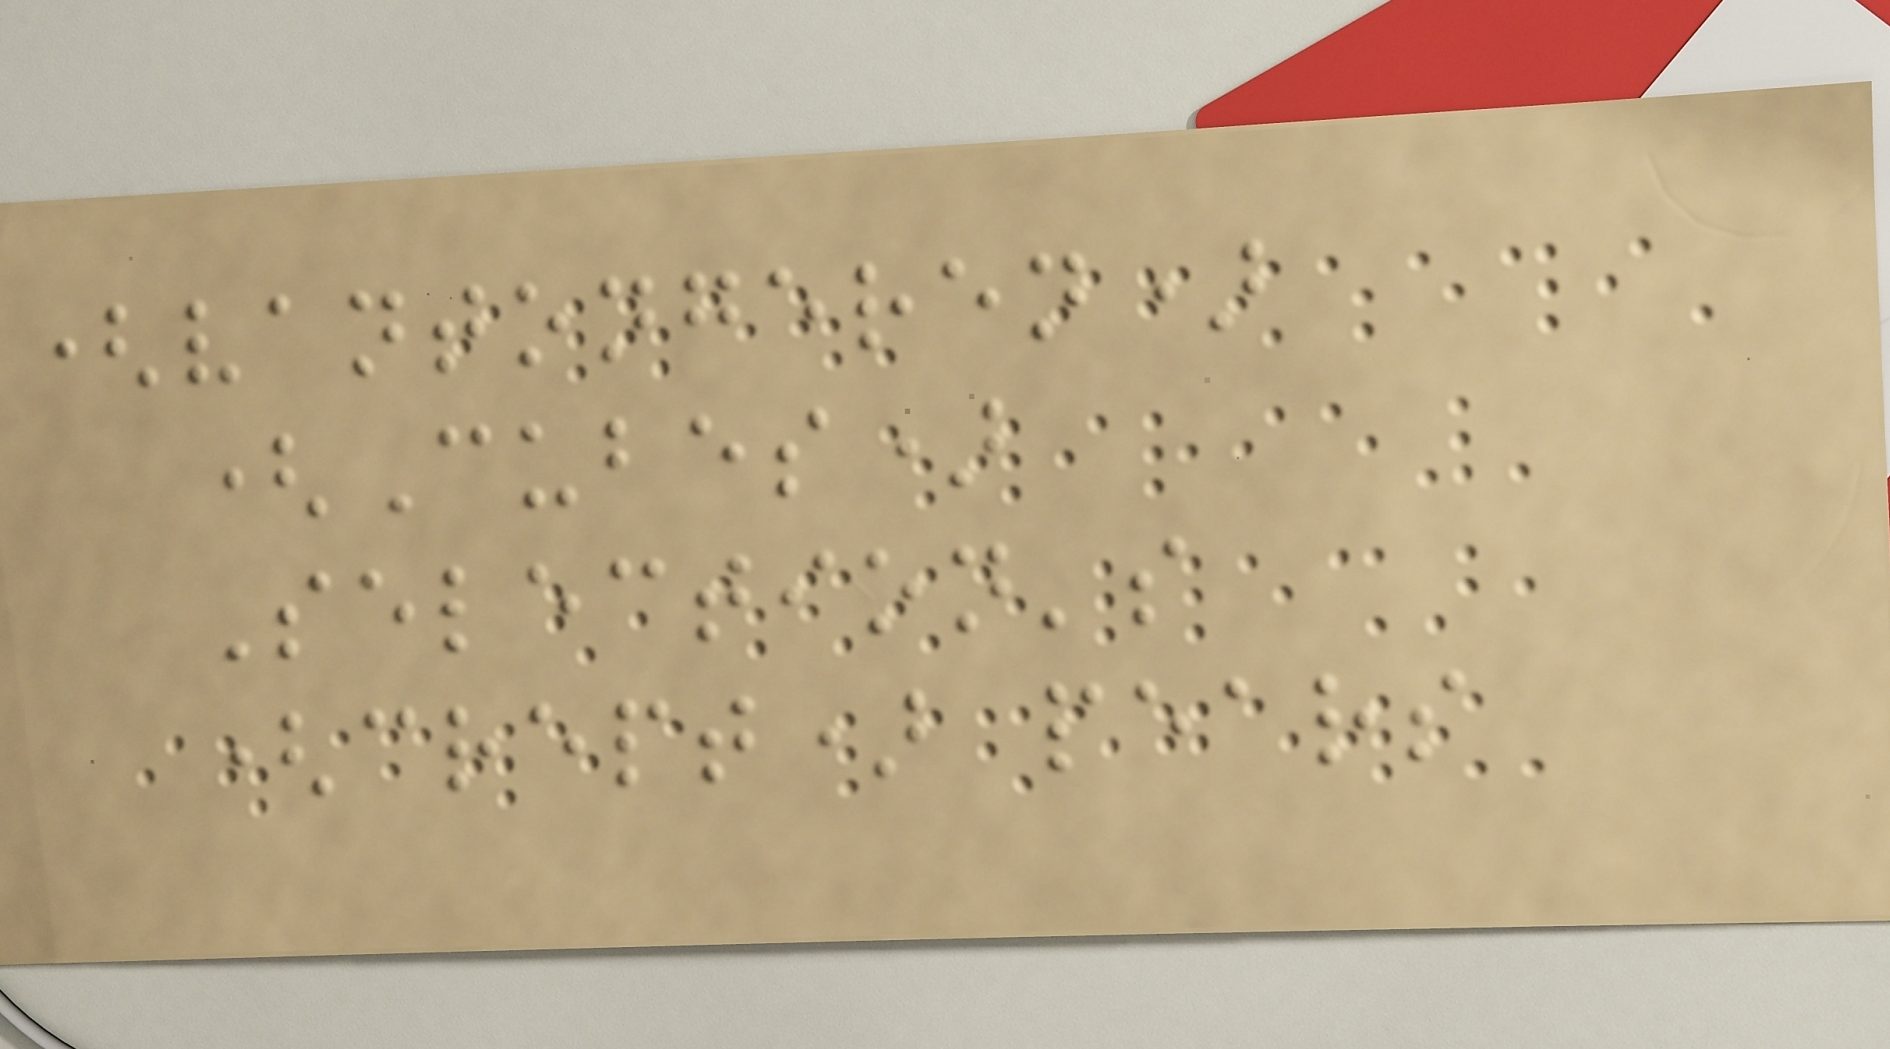(vantongeren)
(Cubes)
Selection's
(crept) pears
